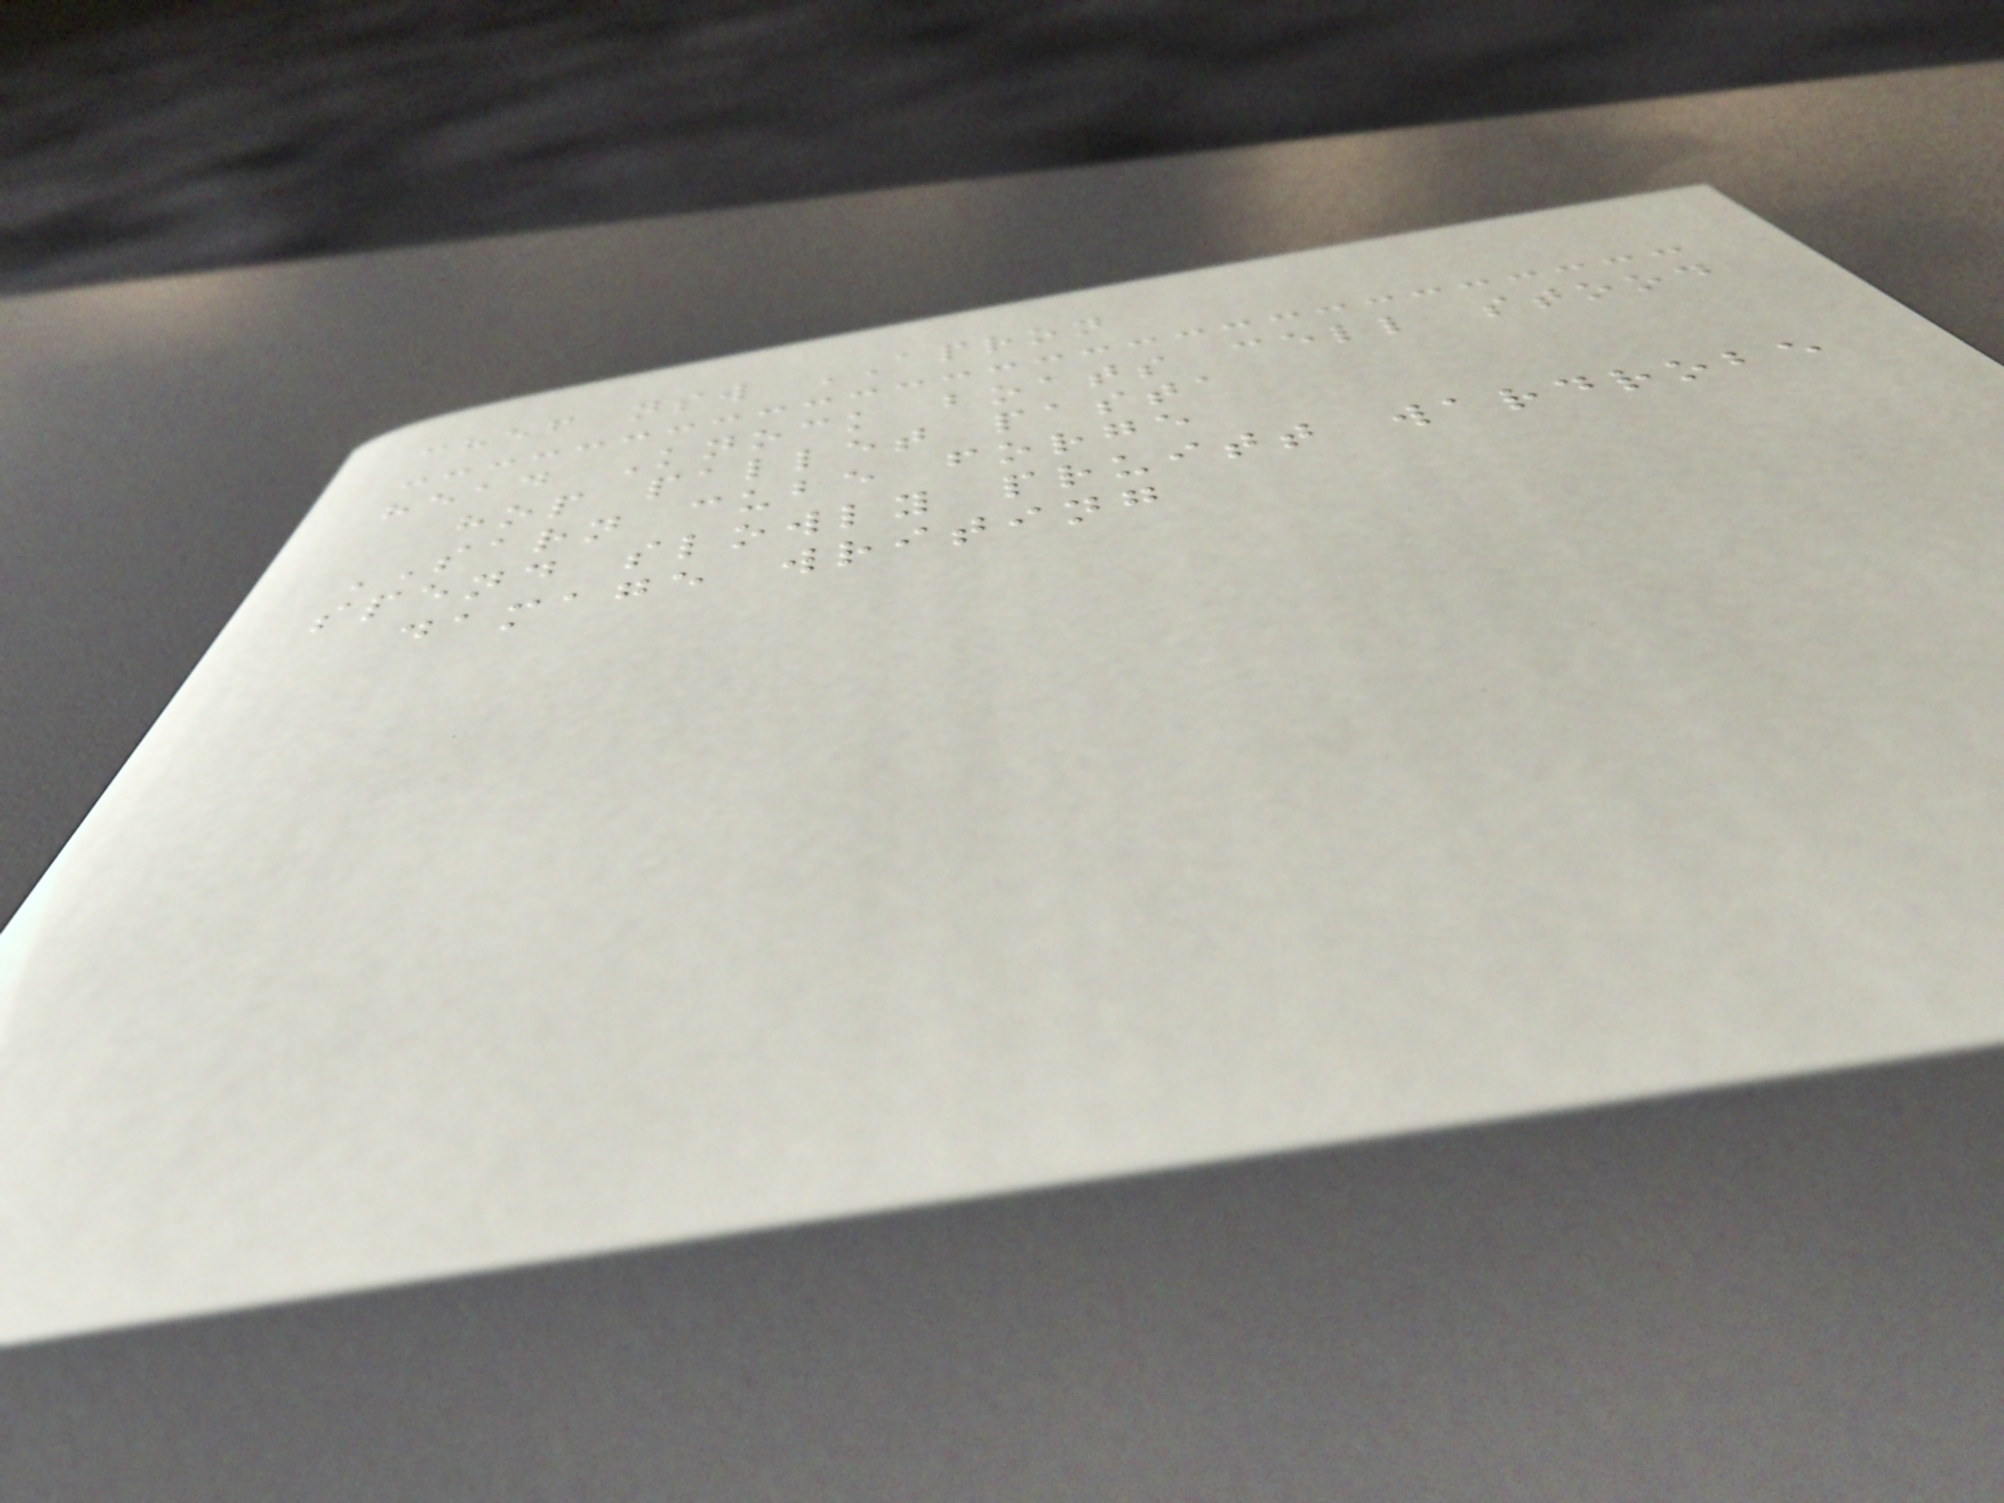chef nsw APRON
head Knock boats cell stood
hop pallet pasta
SARN cube forge
spend slowly pruitt wardrobe
damage writing
